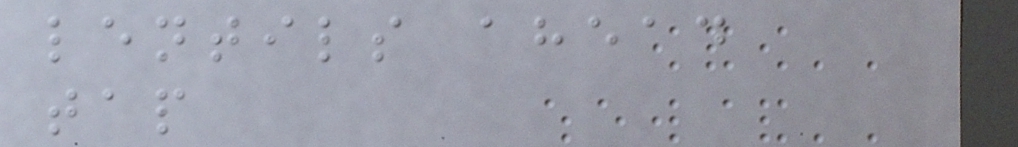lentils ahead
tap
